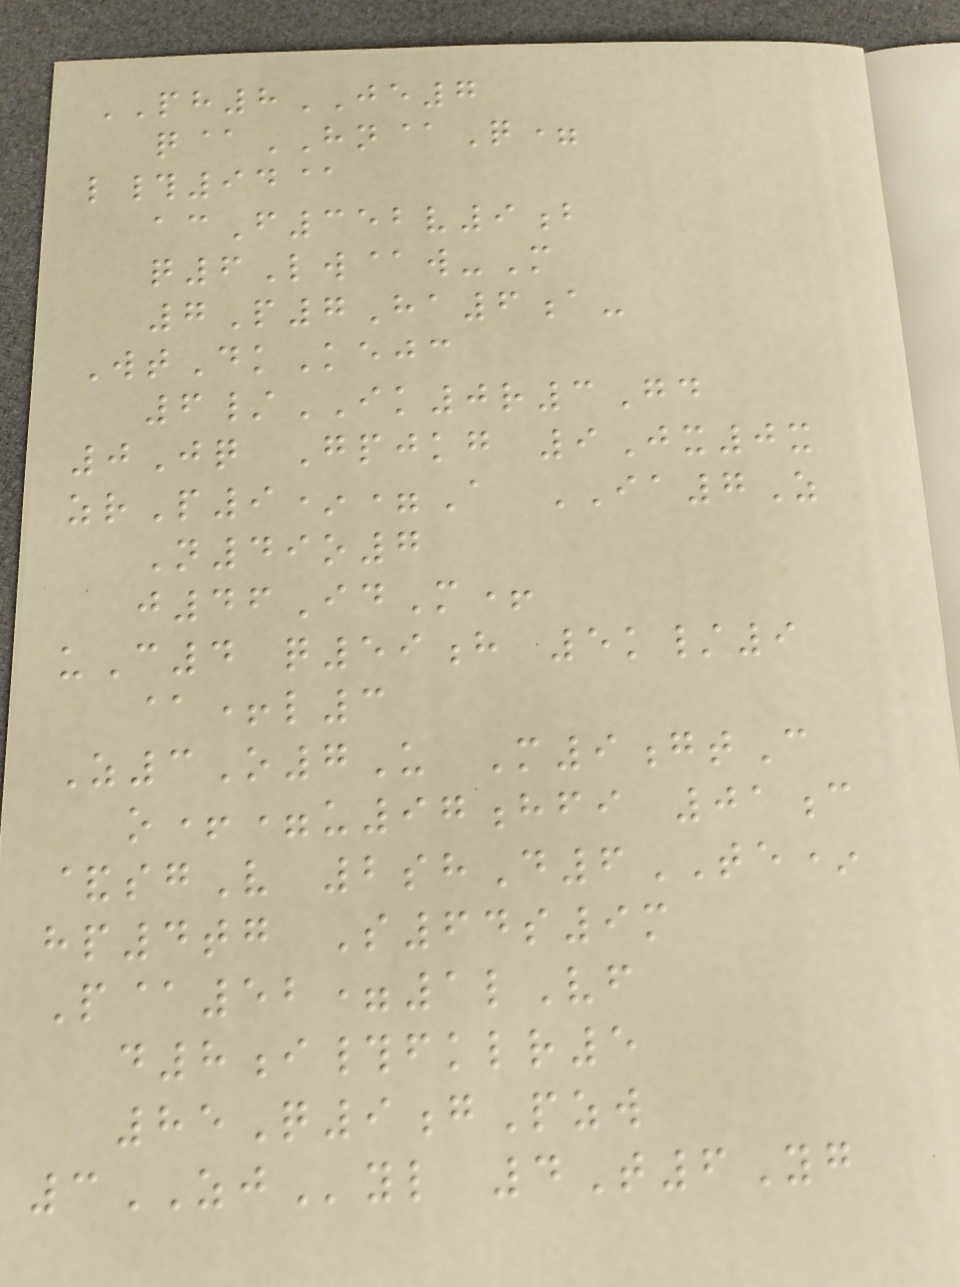PH8JE7
q@HN@Q=
l#94@
acF352v9b
q6Lw@w-M
7P7Ha6a-
WtDkKejc
6/IK0r3Gd
0Jq Gpjkg 9Jx0x
zrP9*=A IA7Z
N49o7
j46IdM+
uC4 q59h 5k/9
@+l3
Z3O7U M9gtC
o+=u97hfi 01c
&sgV 2shD6TE*
hp4tg S64s9m
P@52=1lVf
d8i#fklr5
85Q9gPzw
3ZJyl 4T6Yg
